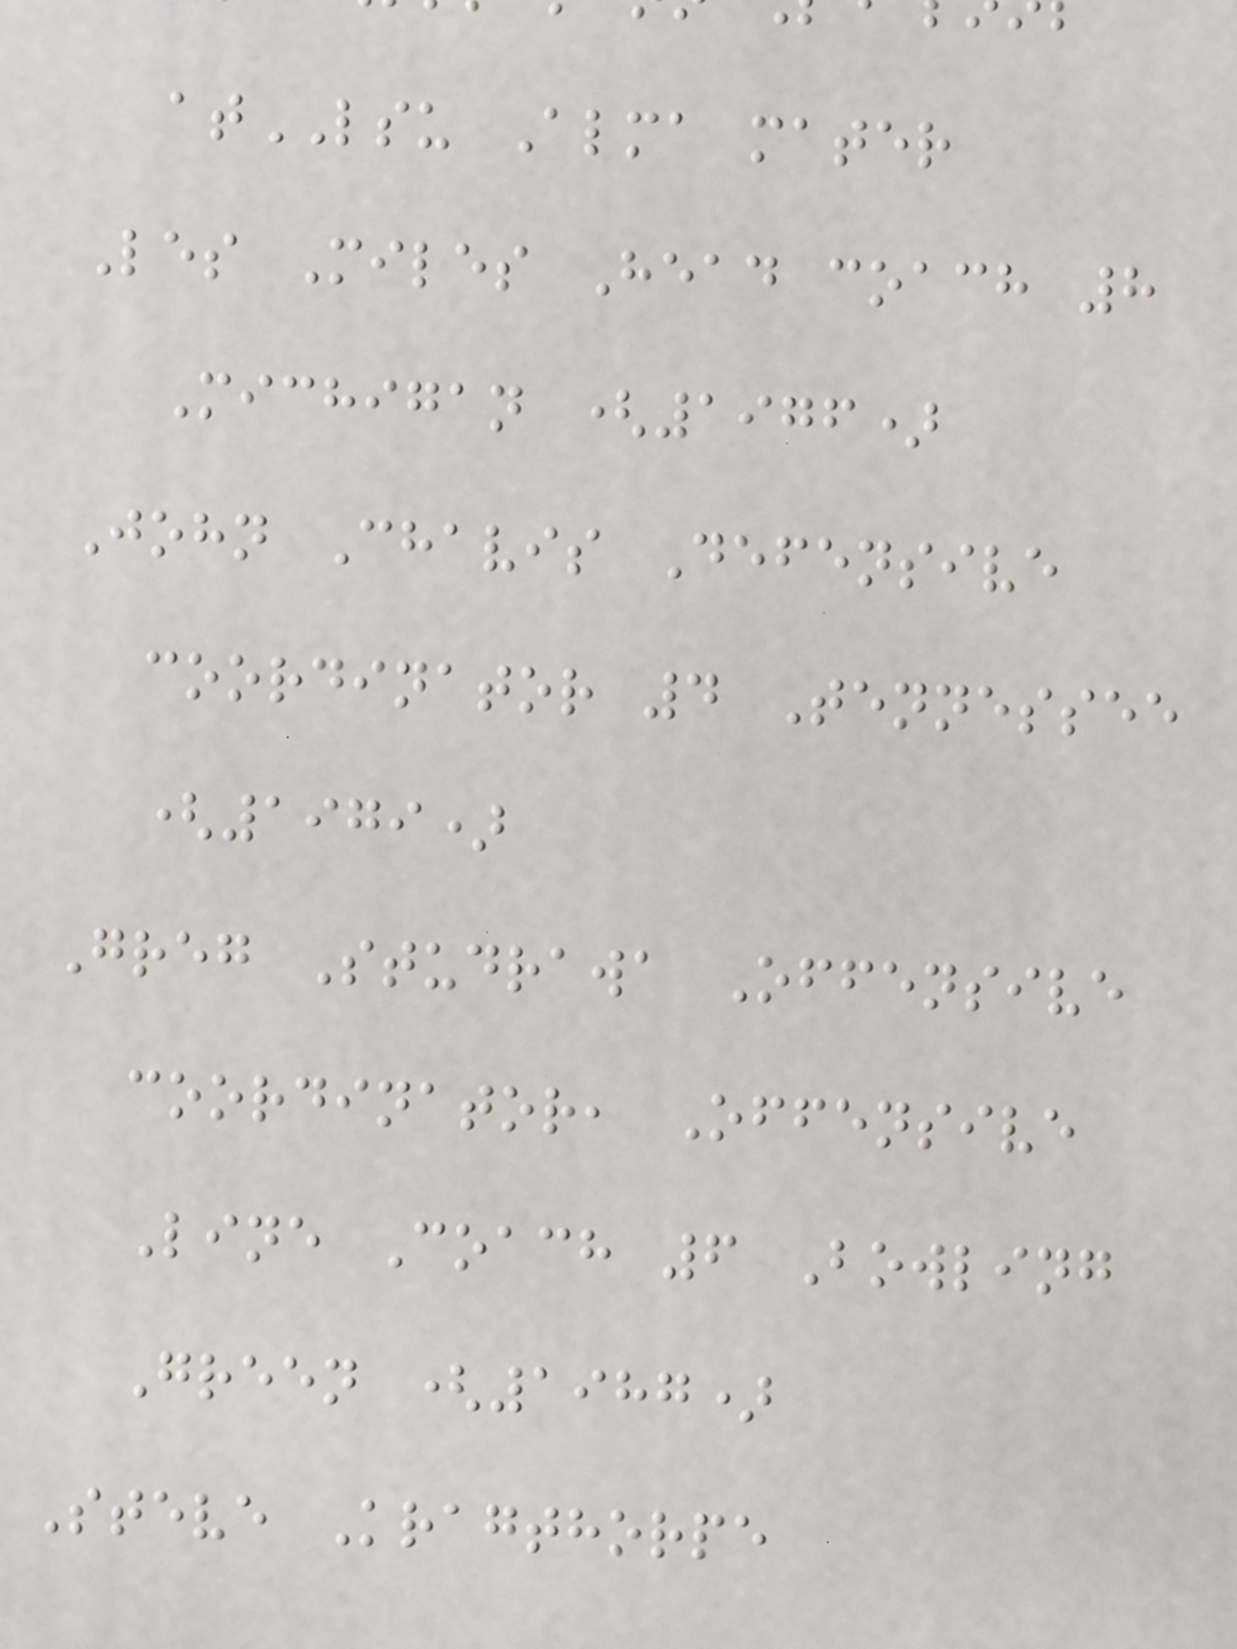atLSU Alma mater
Les Miles Head coach 8
Michigan (1976)
John Chavis Defensive
coordinator 4 Tennessee
(1979)
Greg Studrawa Offensive
coordinator, Offensive
Line Coach 6 Bowling
Green (1987)
Steve Kragthorpe
